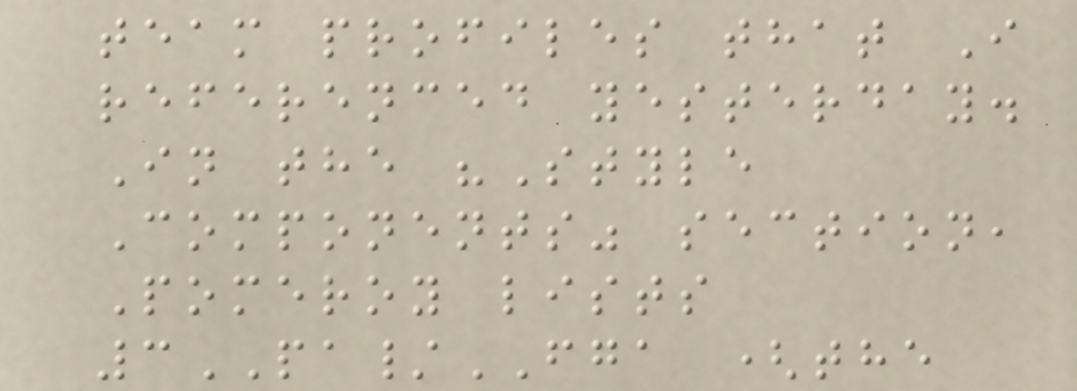team profiles that I
referenced yesterday.
In the "Style
Components" section,
Pomeroy lists
3PA/FGA (the
